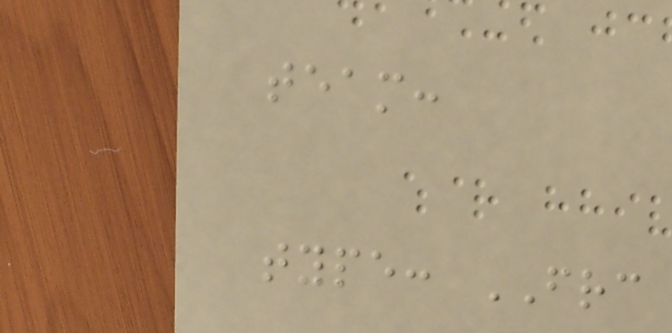team:
type: FRC
